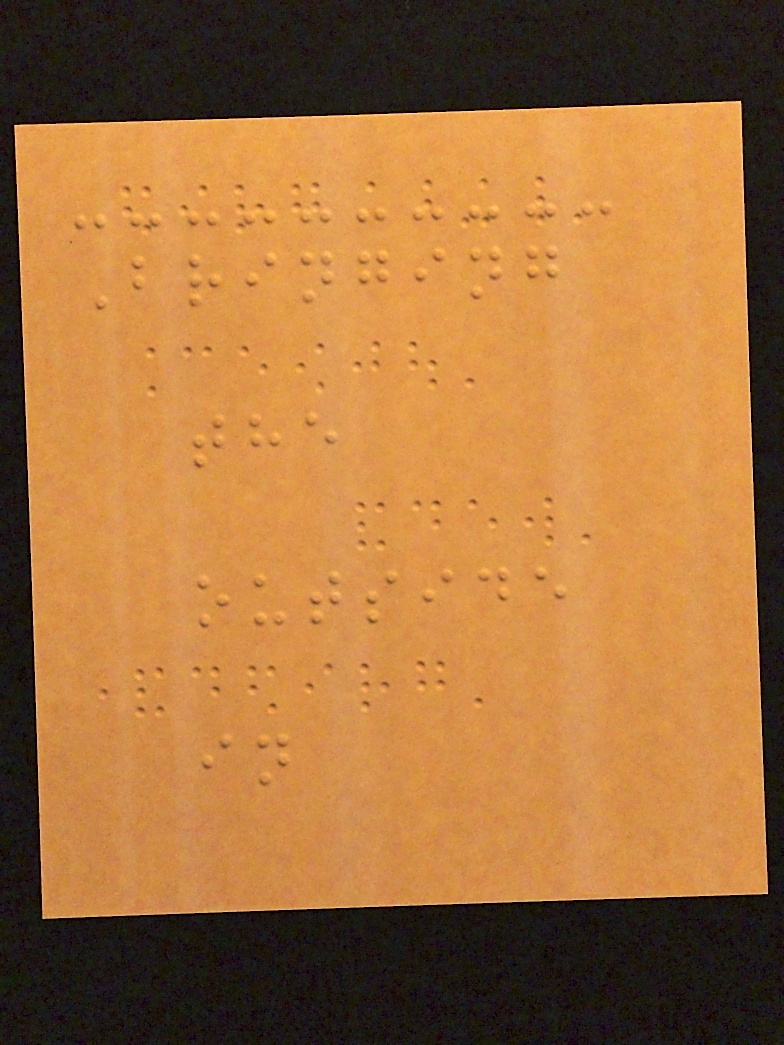Bringing
the
outside
in
